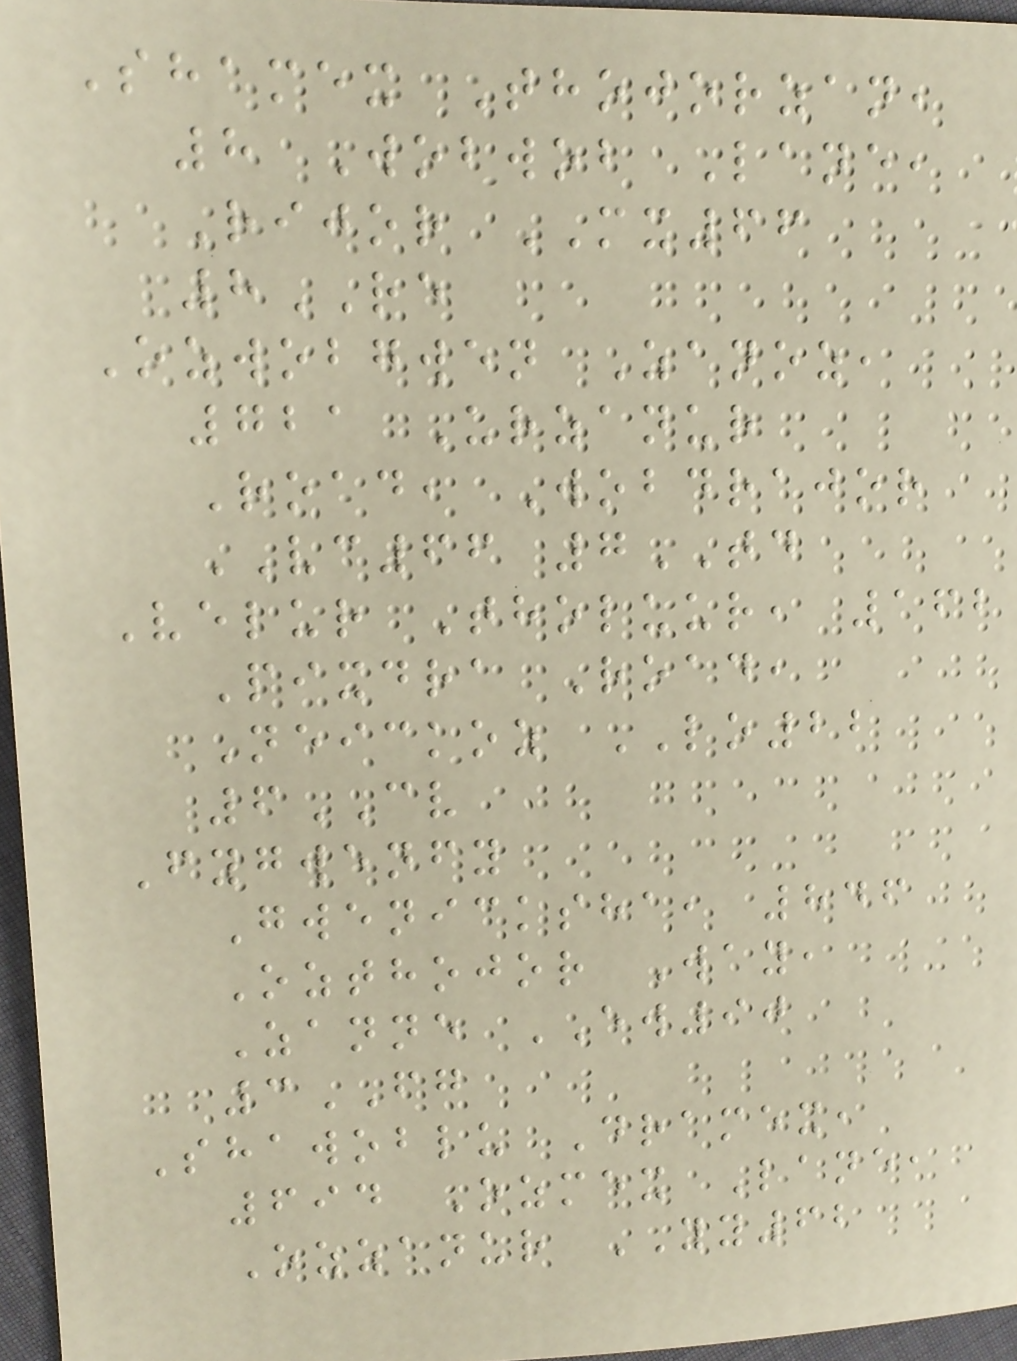Shamex Thojorzan,
8 Wobwob Lane,
Rijor MX66
8RE
Ozwobgwen Zanoz,
721 Urzanur
Road, Wobdrajor
VC66 7TD
Velur Tholuur, 162
Pixdra Road,
Neickoz LO22
6CV
Fygwenfy
Gwenicksha, 846
Ozthojor Way,
Zanne EW90
3FG
Shawoblu Dramex,
694 Ozmex Lane,
Ozzanur YY62
